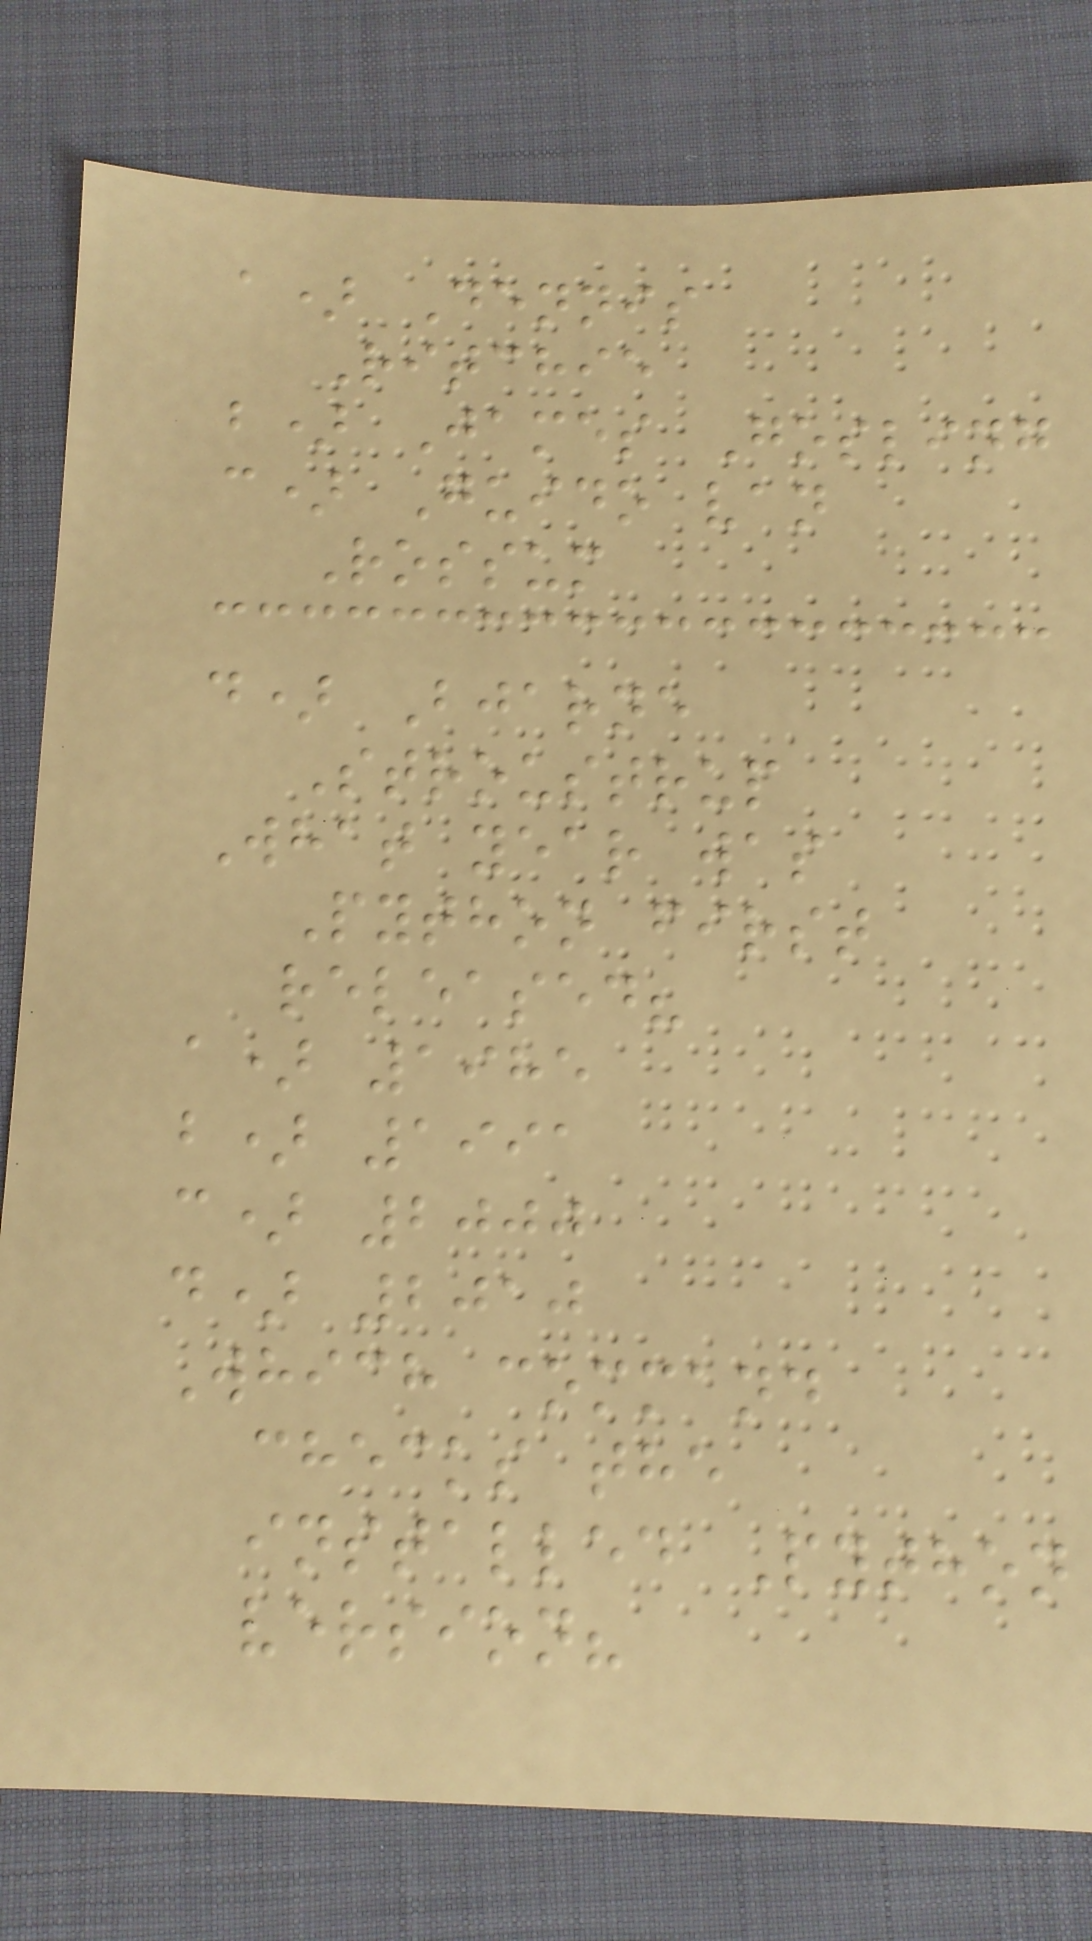a) Dennis
Ritchie
b) James Gosling
c) Guido van
Rossum
d) Bjarne
Stroustrup
What year was
Python first
released?
a) 1985
b) 1991
c) 2000
d) 2010
Which command
checks the
installed Python
version?
